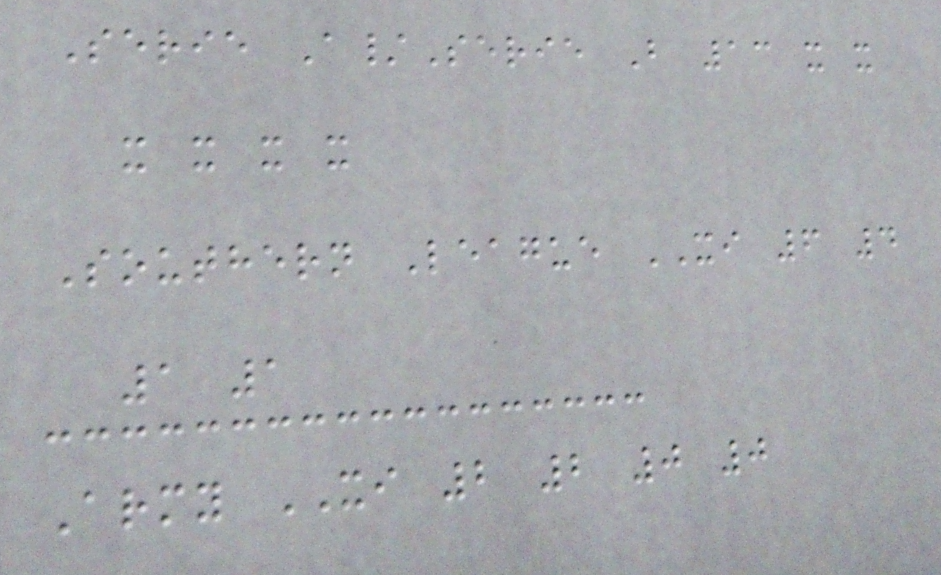Serie A/Serie B 13 x x
x x x x
Southern League XI 6 4
1 1
Army XI 2 2 0 0
